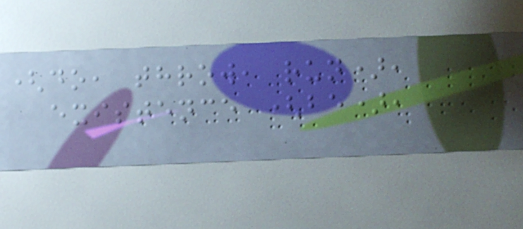(do, throw, run),
existence (be),
